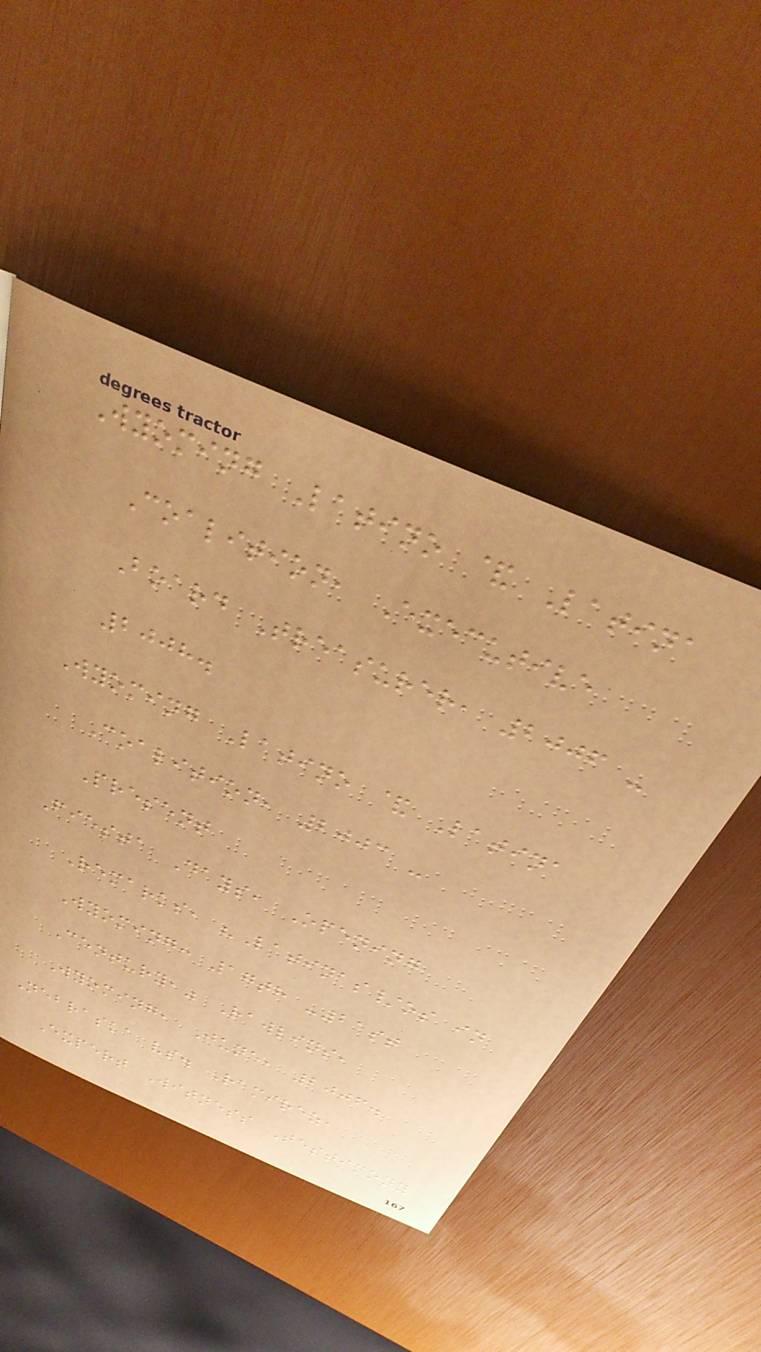Wyoming Latino & Latina
Coalition, Executive
Board Treasurer, 2006 -
2008.
Wyoming Latino & Latina
Coalition, 2003 -
Present
Fiesta Days, Opening
Remarks, "Latinas/os in
Wyoming: 17th -21st
Century," Rawlins,
Wyoming, June, 2006.
Nebraska vs. Ramirez,
Expert Witness Testimony
